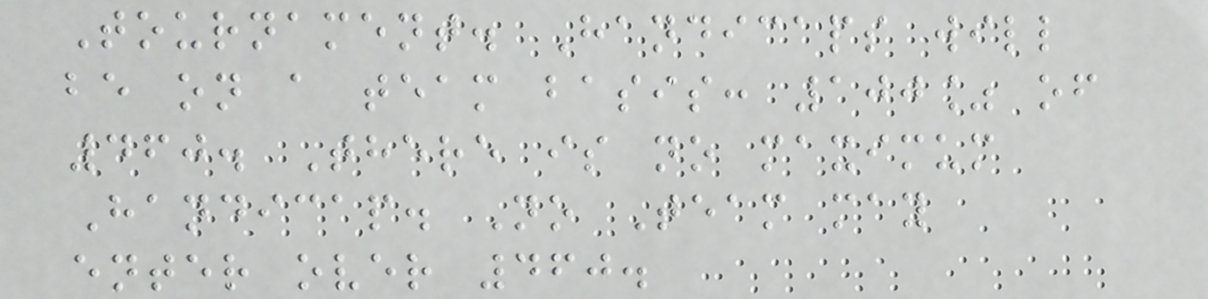Tournament. Handicaps will
be on a team basis: 100% of
460. There is no maximum
Handicap. No Team may
enter over 460.
